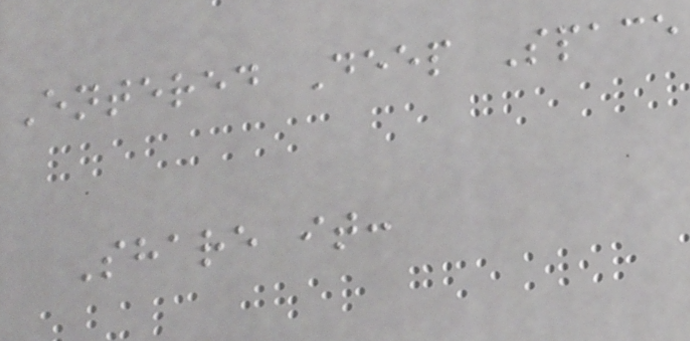Entered Deep Space
Share it:
